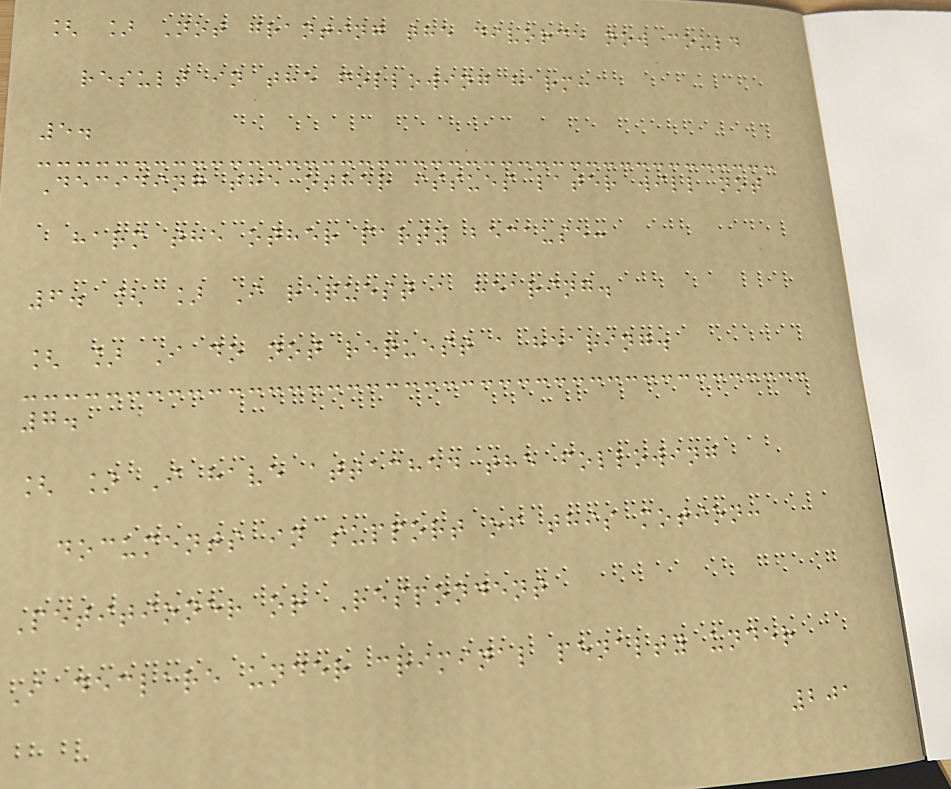[ ] Not granting the divorce now could
result in the following harm:
5.
Deciding the other issues later will not
harm the other party because:
6. [ ] I request a hearing.
[ ] I do not request a hearing.
7.
[ ] I have attached the following
documents in support of this motion:
Petitioner or Respondent
I declare under criminal penalty under
201
